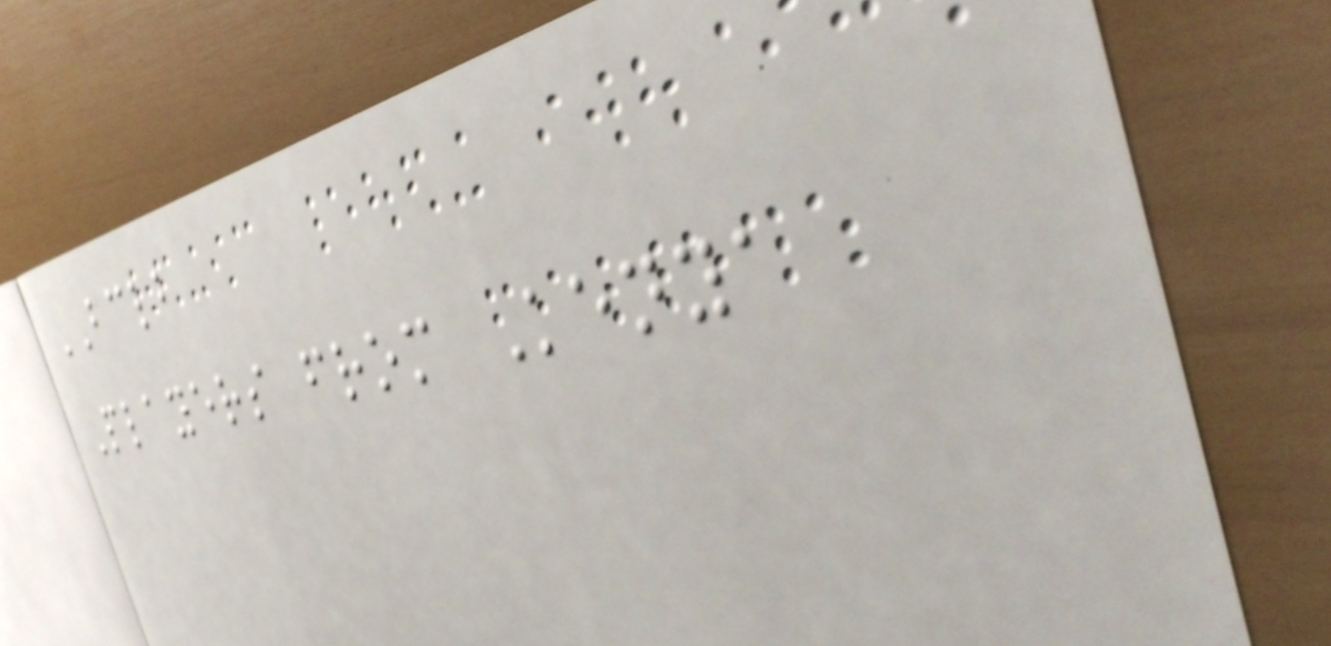BCLB
Players from Kenya
